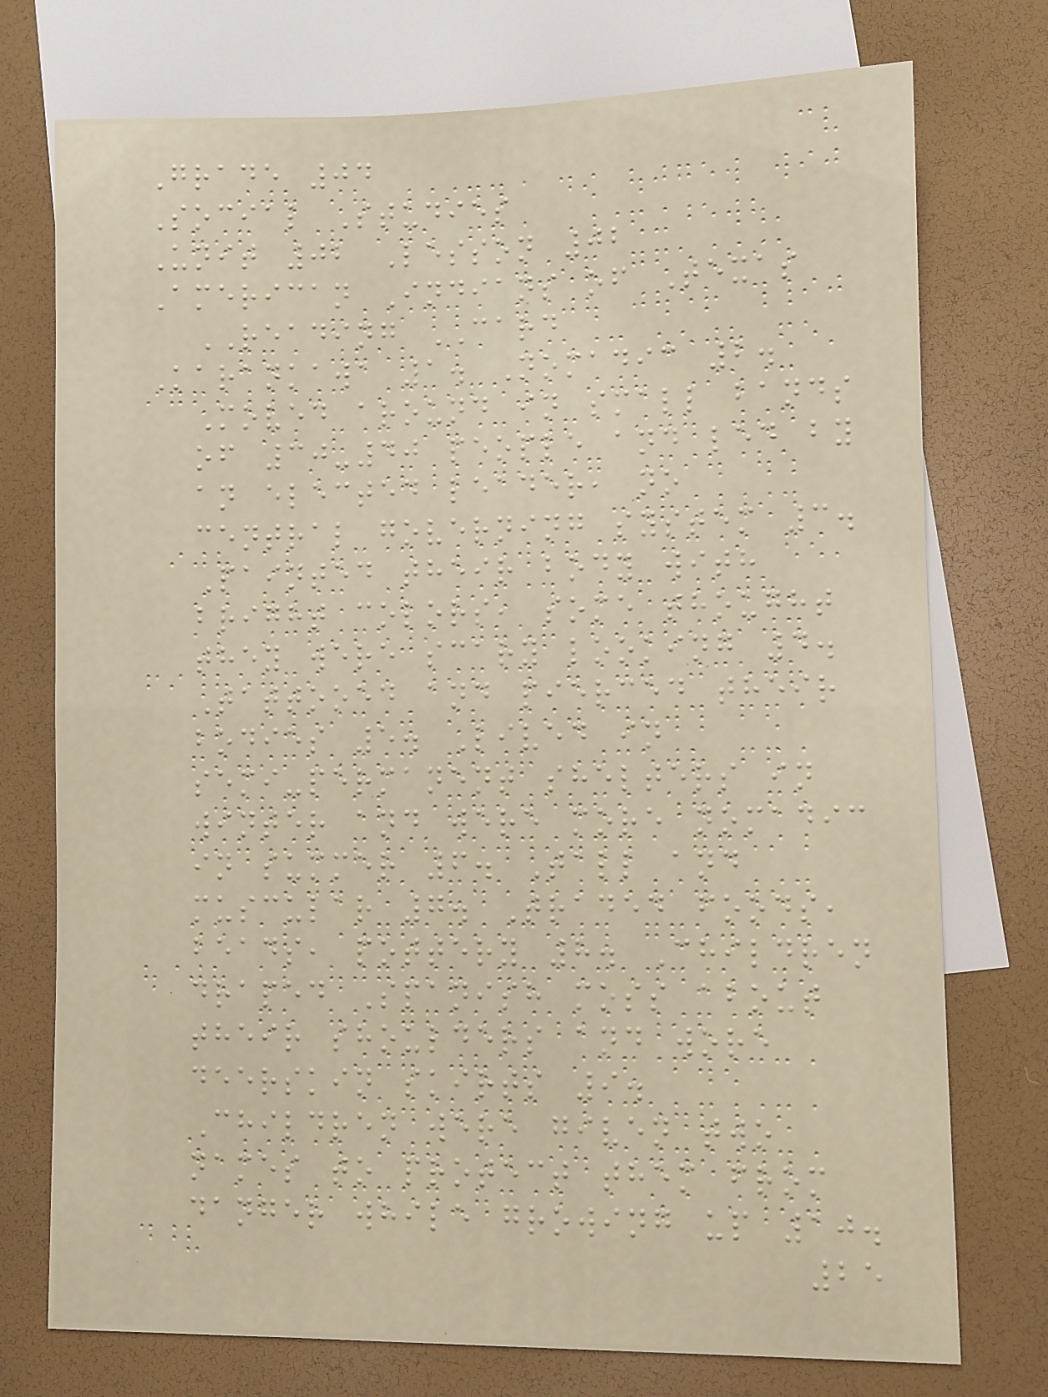Grade 04
Social Studies
Unit 02 Lesson 02
American Indians of Texas
READING CARD
Karankawa 1. Nomadic 2.
Moved around in small bands
of 30-40 people and led by
an elected leader, no
central governing system 3.
Painted their body with
bright colors, some thought
they were scary looking 4.
Tattooed and pierced their
bodies 5. Lived in
semi-permanent shelters in
winter and were more nomadic
in summer 6. Tall and
muscular 7. Traded foods,
beads, pottery 8. Children
draped Spanish moss about
their shoulders and wore
deerskin skirts 9.
Children were given two
names to protect them from
danger while growing up 10.
25
